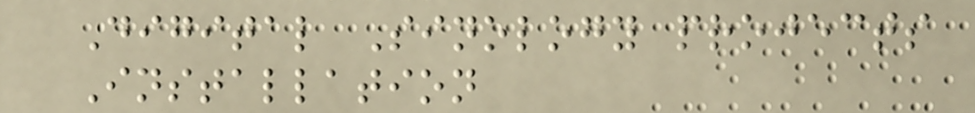Digital Sinology projects
Installation
